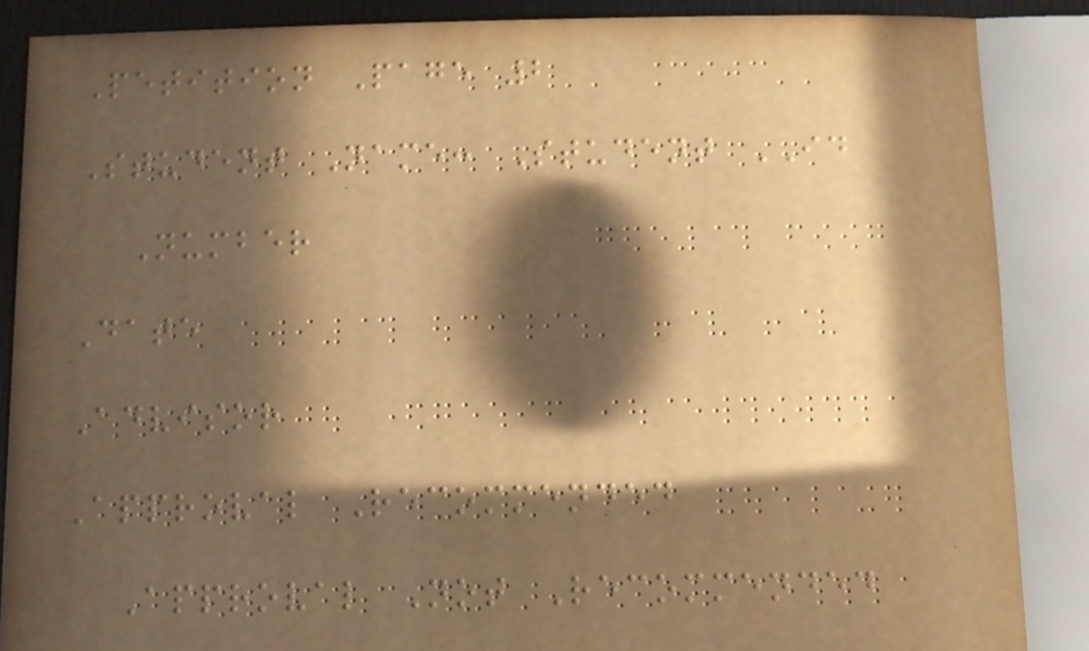Petition Page 2
Student Name: Student ID
Number
Date
Advisor
Approval Recommended
Approval Not Recommended
